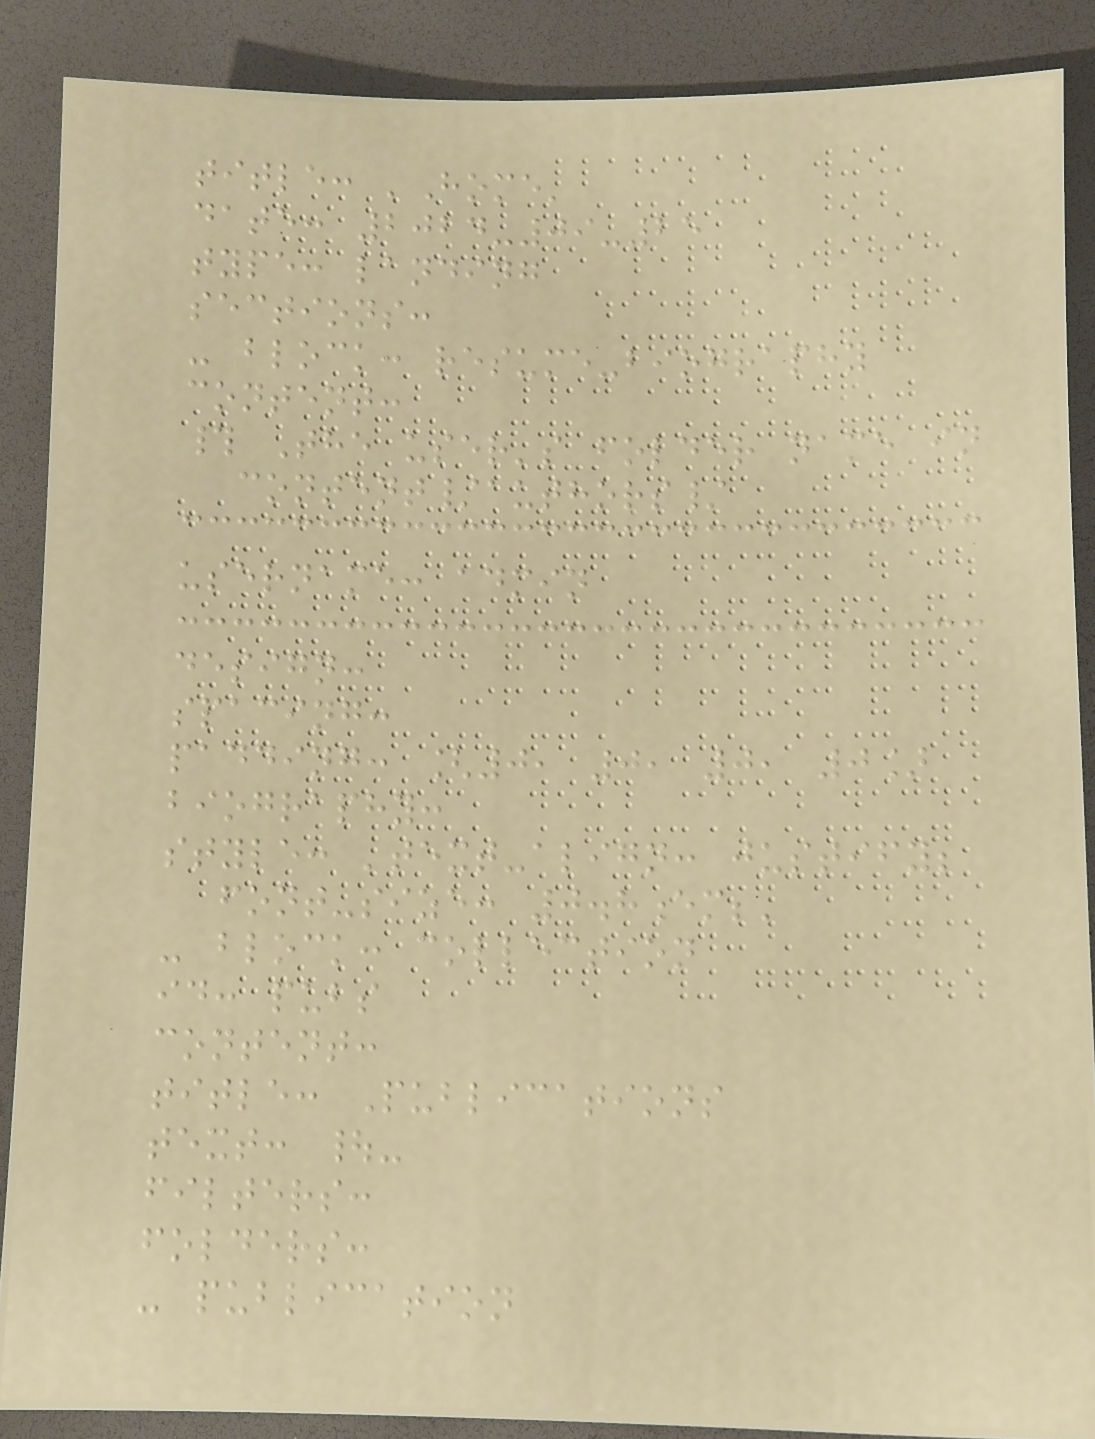title: 'Home'
date: 2024-09-25
type: landing
sections:
- block: resume-biography
content:
# The user's folder name in
content/authors/
username: admin
design:
spacing:
padding: [0, 0, 0, 0]
biography:
style: 'text-align: justify;
font-size: 0.8em;'
- block: collection
id: pubs
content:
title: Publications
text: |-
filters:
folders:
- publication
